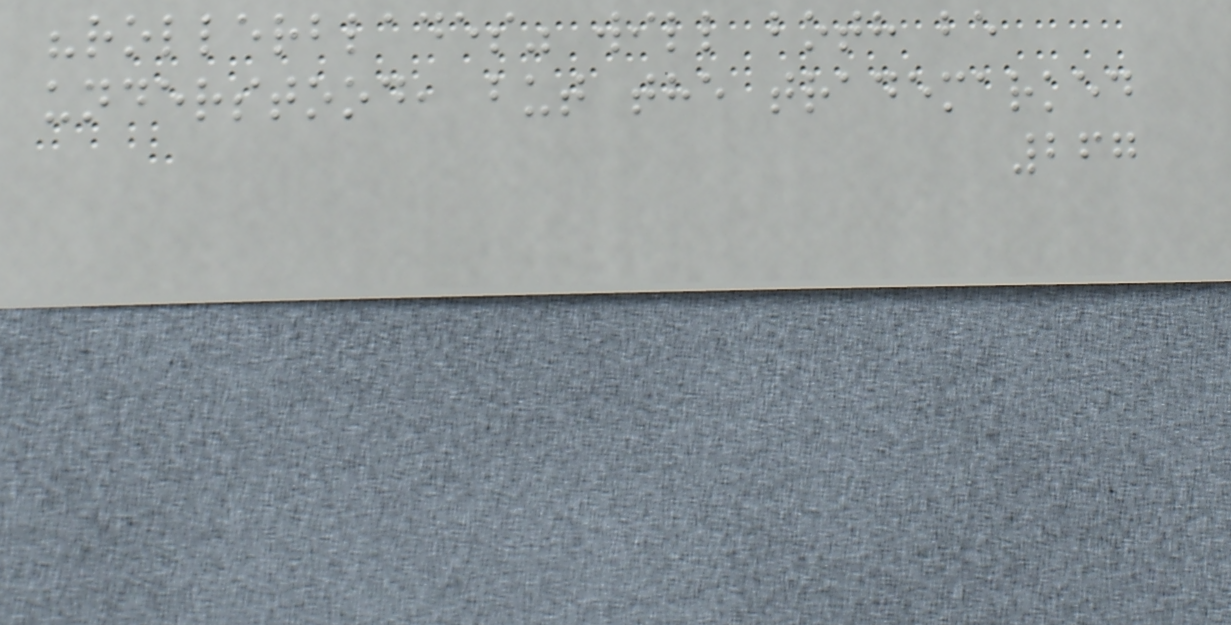"rollerblades" will both be
understood, but the trademarked
267
